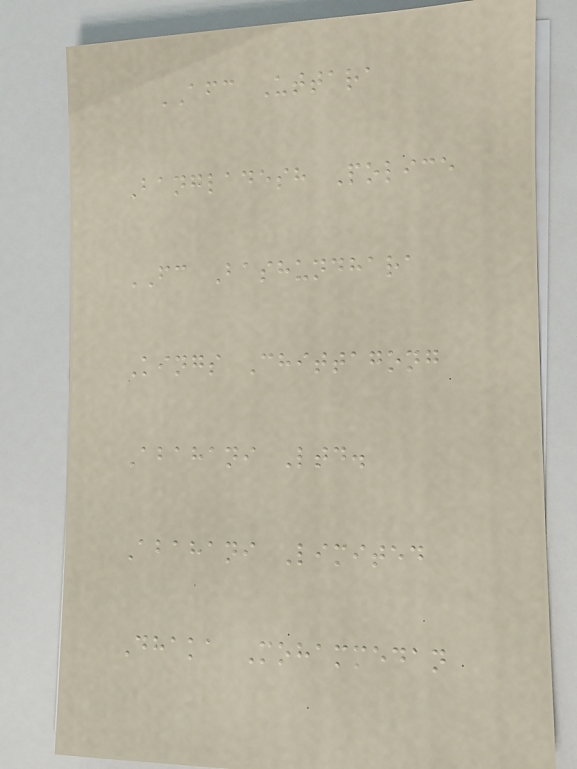AFC Uttara
Bangladesh Police
FC Bashundhara
Kings Chittagong
Abahani Ltd.
Abahani Limited
Dhaka Mohammedan
